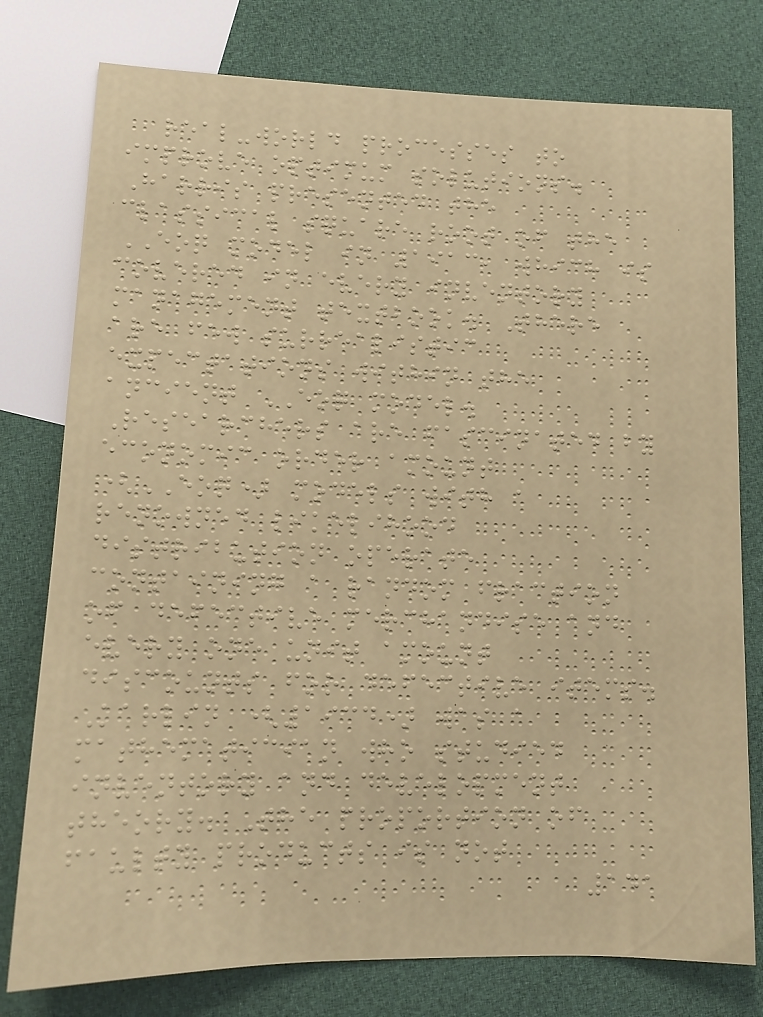real-world processes to
improve optimum solutions.
Harris presented the
classical square root of the
EOQ model in 1913, which is
covered in every inventory
management textbook. There
are few surrealistic
expectations within the
ancient EOQ model.
Researchers are fascinated by
economic order amount
(EOQ) models with a
renowned likelihood
distribution operate
containing a random fraction
of defective merchandise and
every one unit amount
discounts for defective items.
Karlin (1934) was a
mathematician who studied
inventory and development
theory. The proportion of
faulty products is not
141
